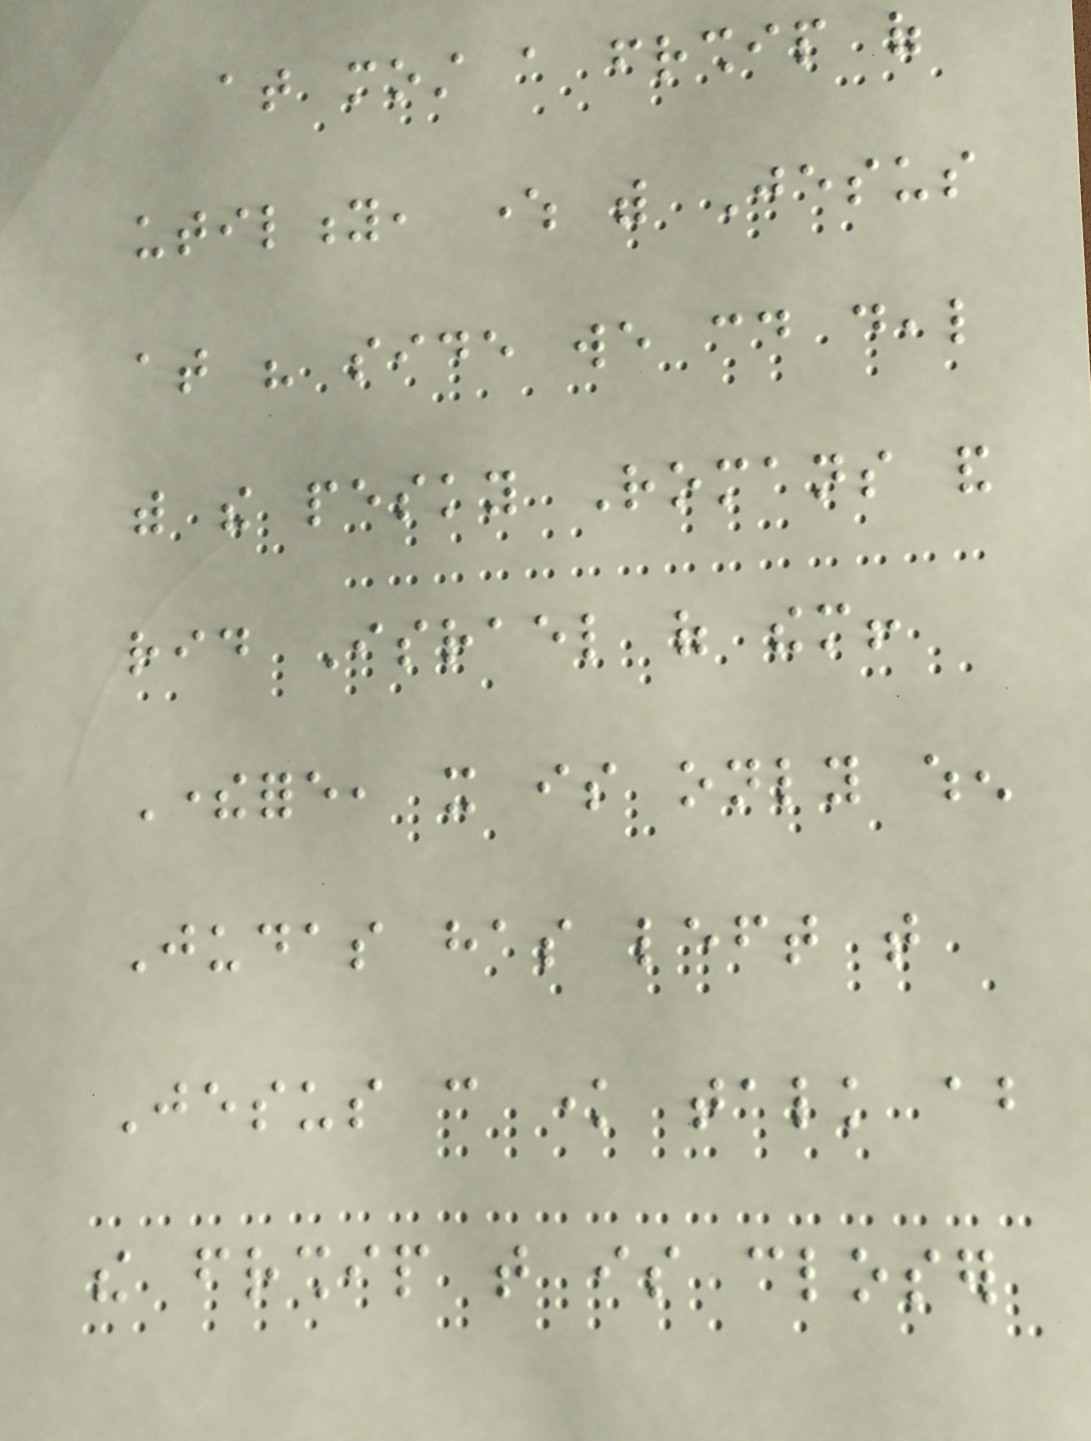at most a friendship of
utility, where with Jesus
at his side we could deal
with the pesky Romans and
rid Israel of them!
Therefore, it is only when
Judas has left that
Jesus can know talk about
the friendship that is closer
